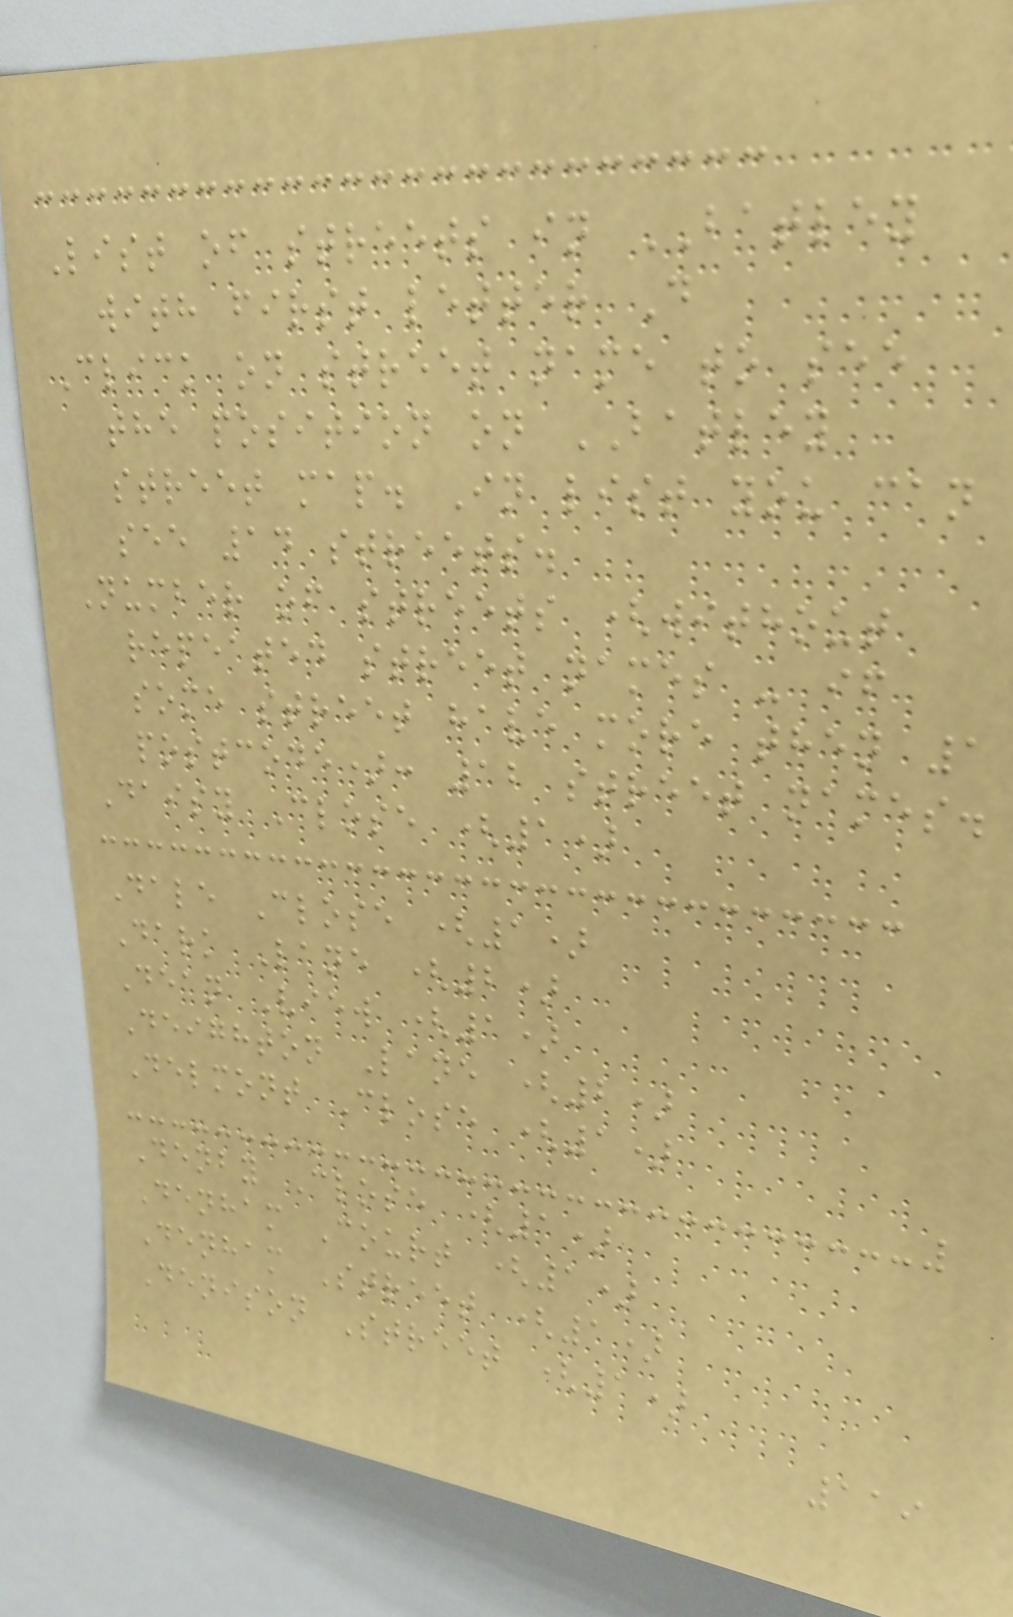List of streets in BATLEY
with first letter D
Click on street name to see
the position on BATLEY
street map. In list you can
see 14 streets.
Number of streets (without
repeated street names - if
some street have more then 1
postcode): 12 street names.
Daisy Close (1)
Dale Close (1)
Dark Lane (2)
Dean View (1)
Deighton Lane (2)
Delmont Close (1)
Denby Close (1)
Denham Court (1)
Denham Street (1)
Denison Street (1)
119
